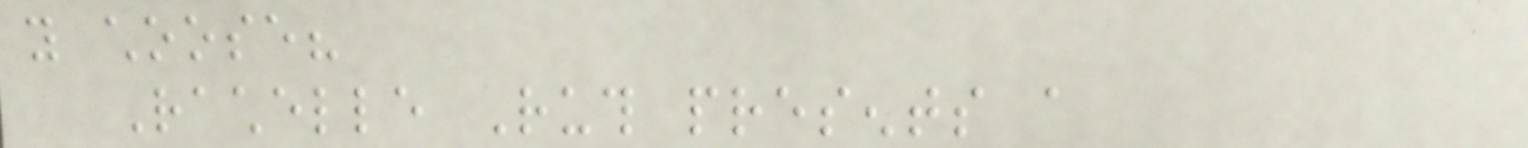you choose?
Rachelle Ruth presents a
